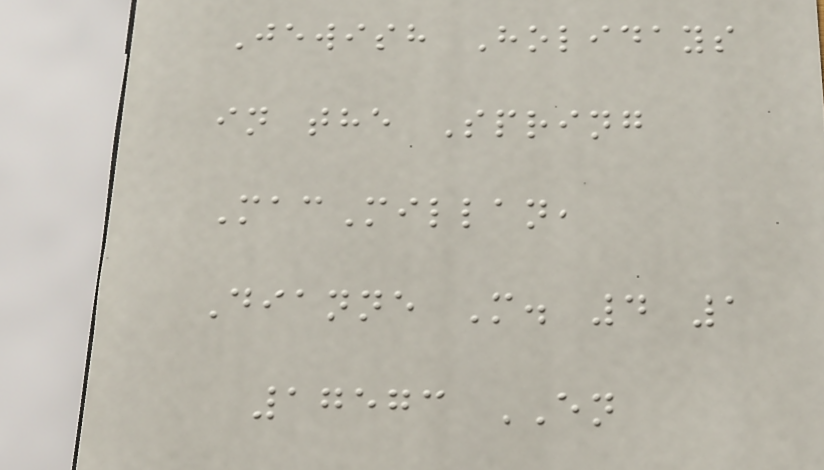Jewish Holidays
in the Spring
MacMillan,
Dianne M. 4 1
17573 EN
